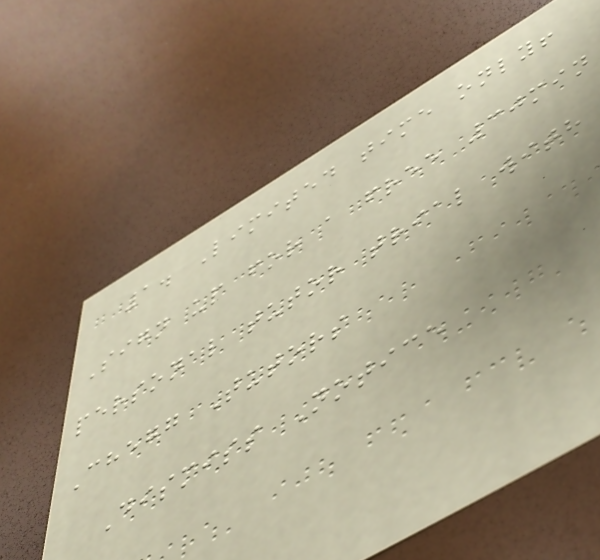1. Limited time only!
Sign up for a free 30min
personal tutor trial with
Chegg Tutors
Dismiss Notice
